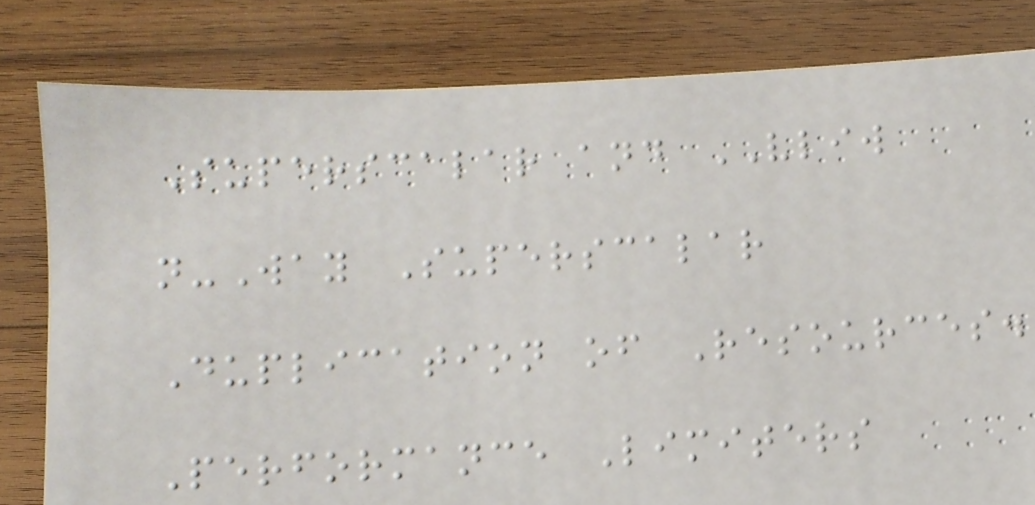Superscalar and VLIW
n-Way Superscalar
Duplication of Resources.
Performance Limiters
